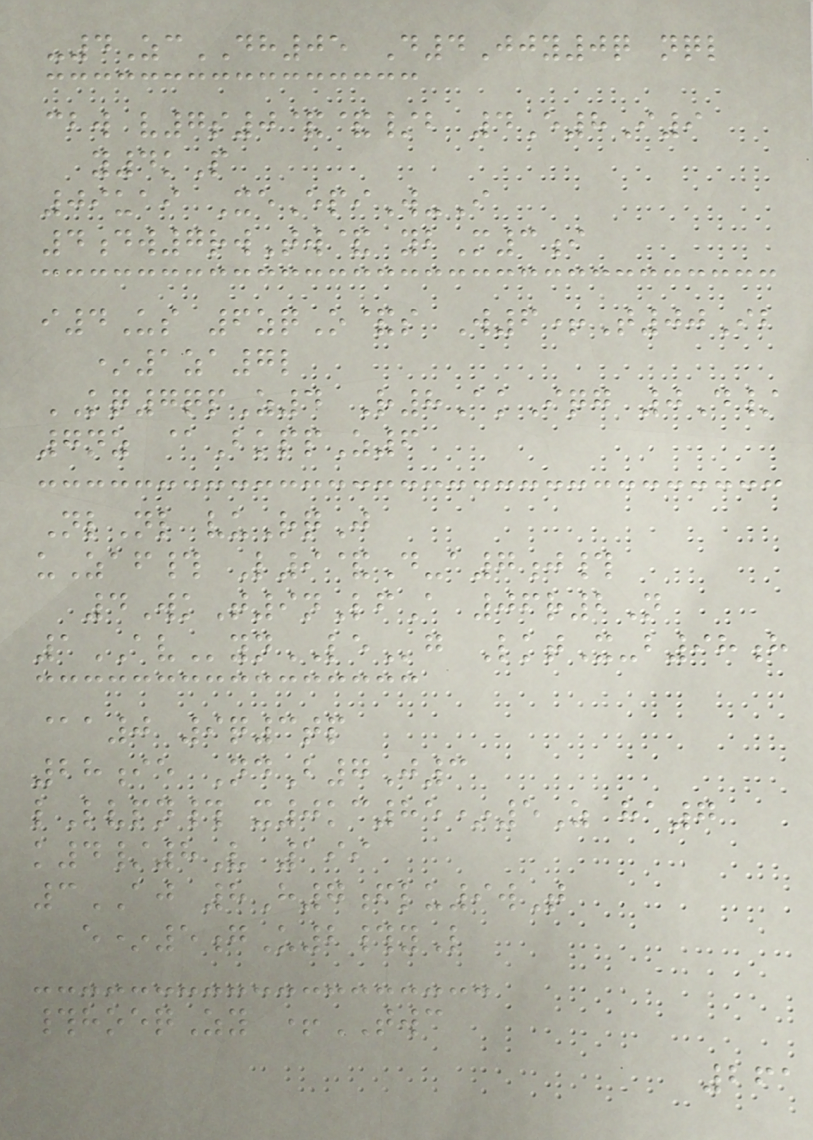-4ZcDH05 D4Jjy0q nql
cbw v7s0&&/b 4E8I9
y4kP
09uai XeEpiW-I
4dw7rwTw& ybM3i
i4Us 6zqO&s W6+T00Ib
*1za7l
KQ7qpZ4 R8AkIqg 0D/
7nz @BkppZ6
NlNl vuRqJ
uZaf# L9&D-a7j#
4WkT9nLfA 06r2N
1AVynLEg LktX-b98h
@a0 9q3tp
28ie NdB7J3
lLvpn# x0kc85*5Z ha7
k4/8V 199
3AJ 8H7flu9wT
e*5gU2#yL
#hoeqZy +TWC
261
